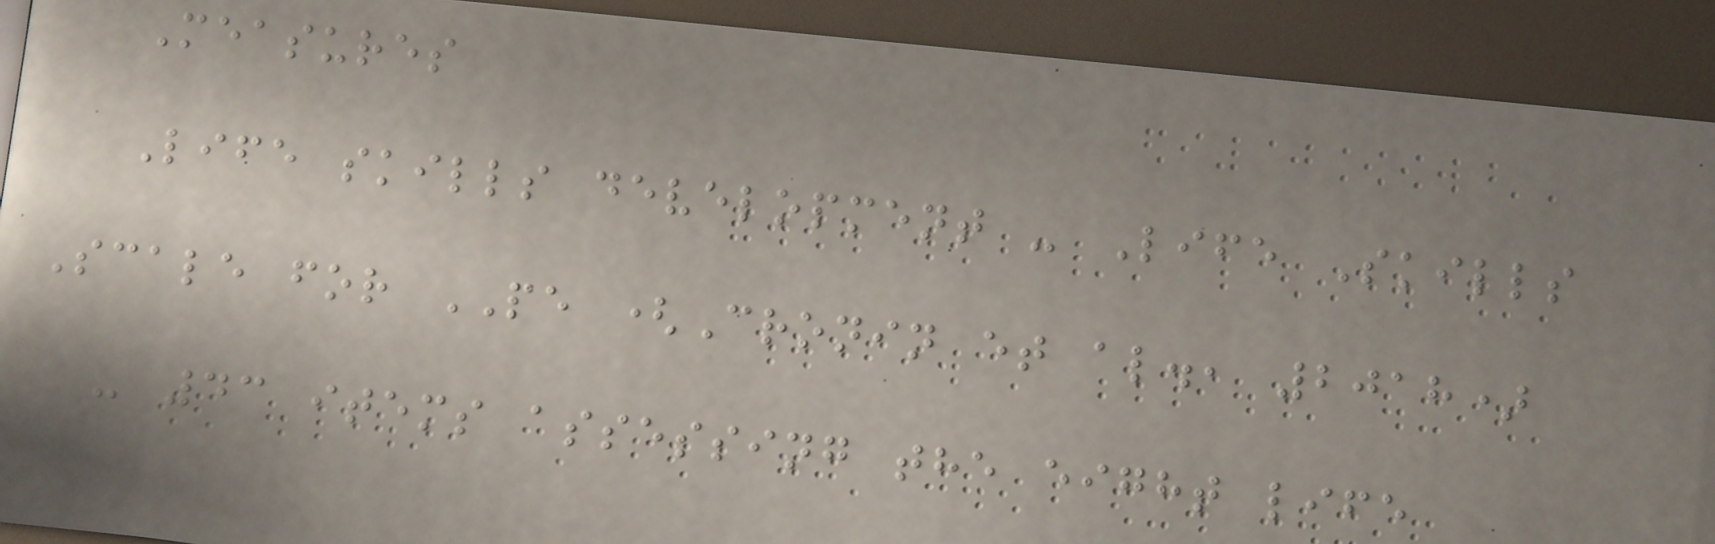Measures
Life skills development - Life Skills
Scale for PE (Cronin et al., 2018)
- 43 items assessing the eight life
